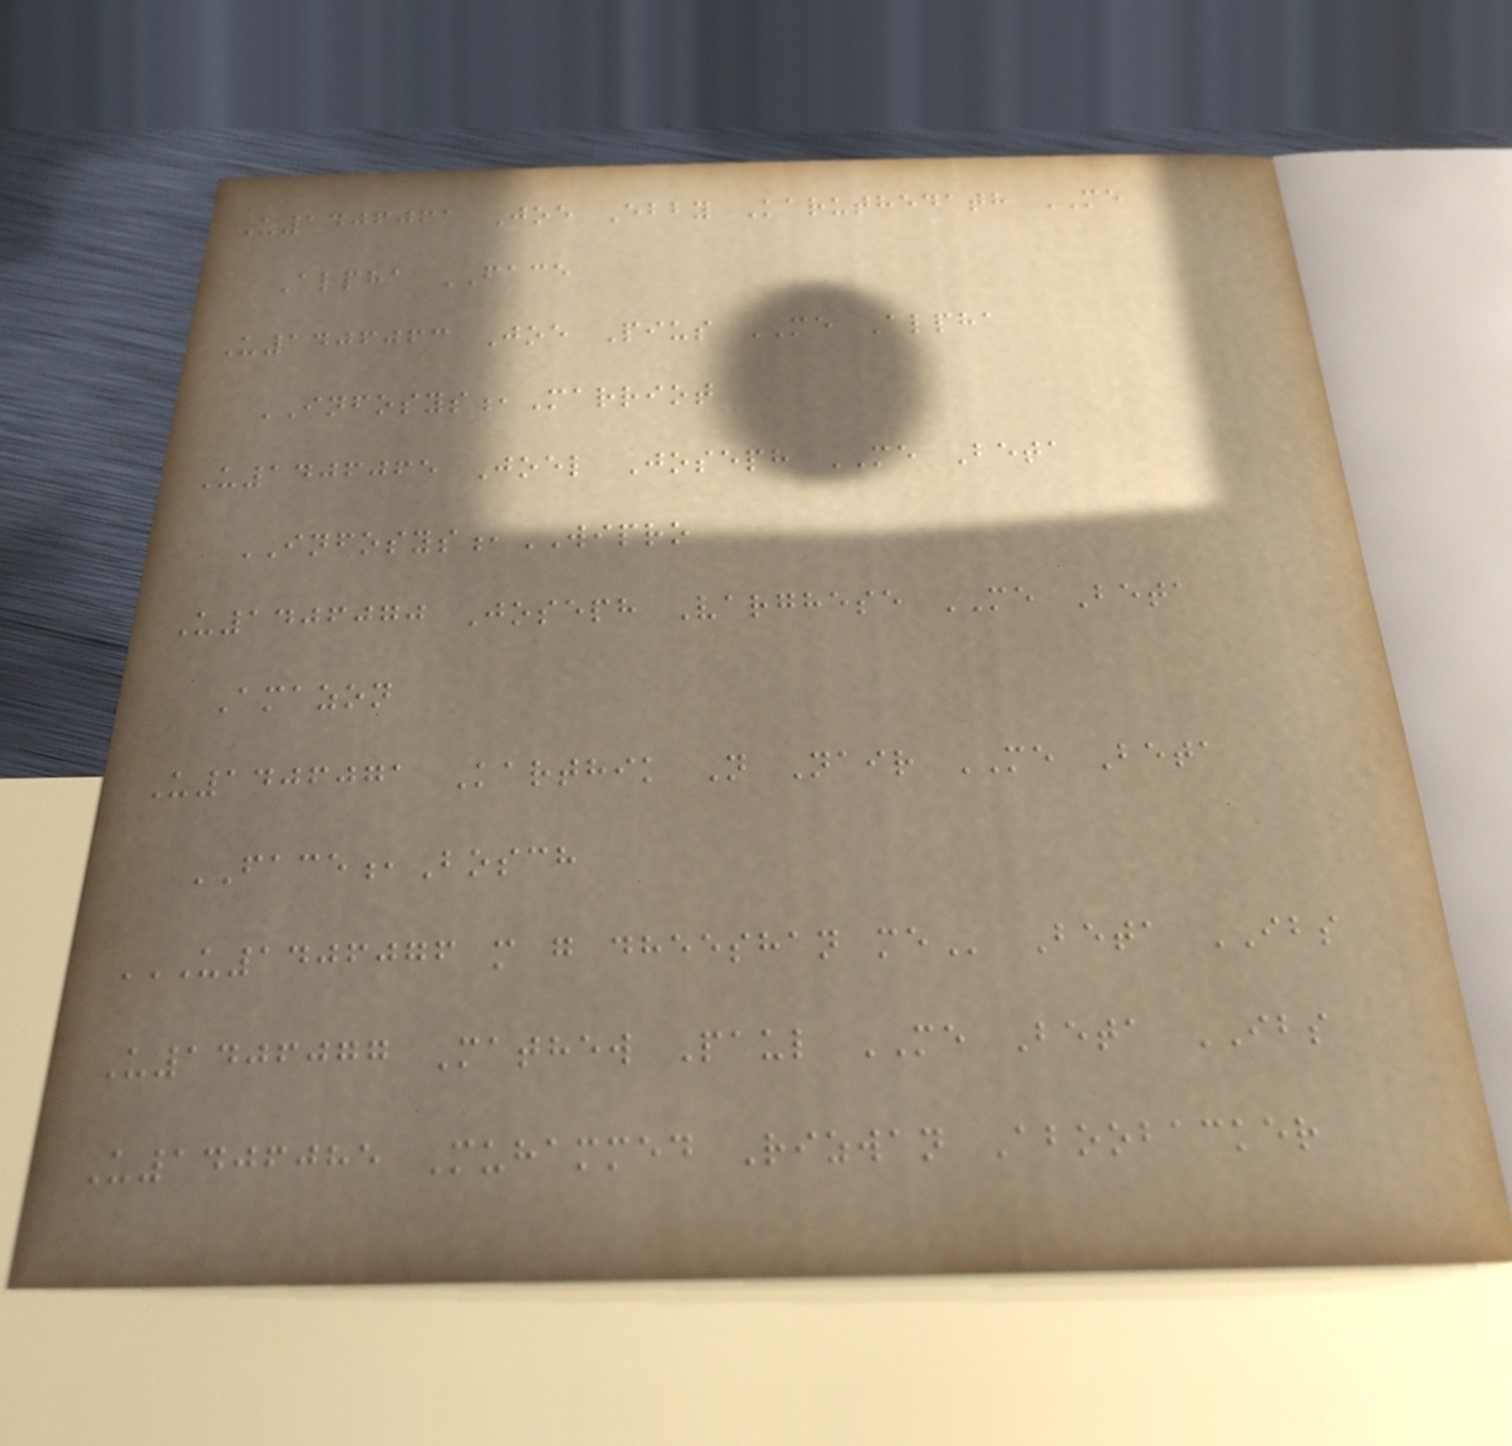U1406061 Joe Ebby Karuthedath ME
Alpha FACE
U1406063 Joe Pius ME Alpha
INFOSYS,Marriot
U1406065 Joel Joseph ME Beta
INFOSYS,WIPRO
U1406070 Joseph Varghese ME Beta
Amazon
U1406071 Karthik N Nair ME Beta
FACE,Bosch
U1406076 M G DHEESHAN ME Beta IBS
U1406077 Mathew Paul ME Beta IBS
U1406085 Muhammed Rizwan Aboobacker
